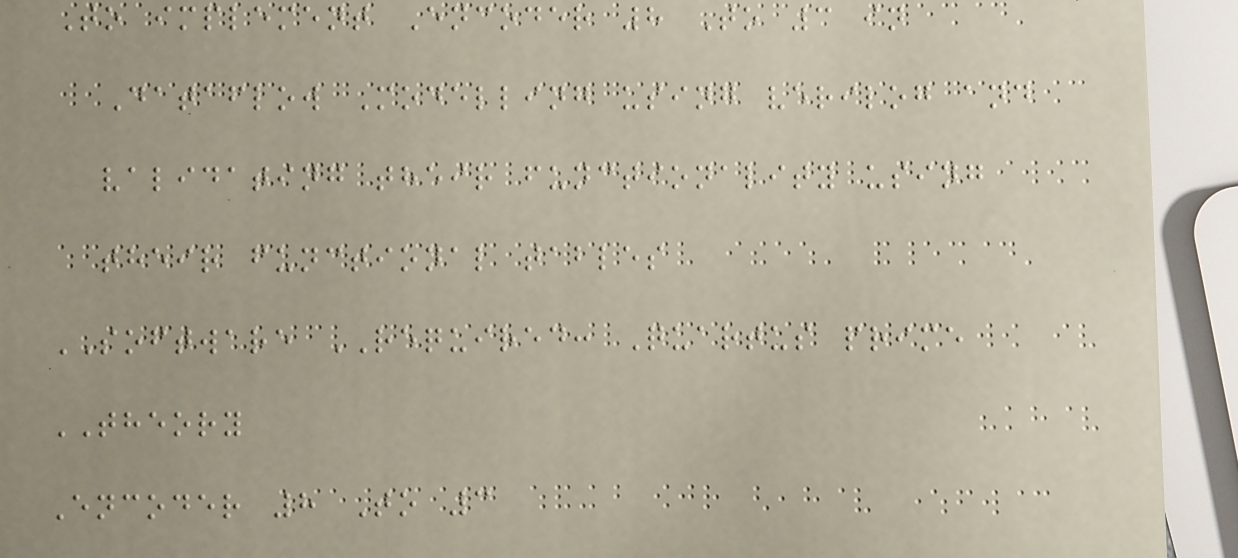To implement Encoder 8 To 3 in
Dataflow Modelling using verilog and
validating their functionality using
their functional tables
SOFTWARE REQUIRED: Quartus prime
THEORY
Encoder 8 To 3
